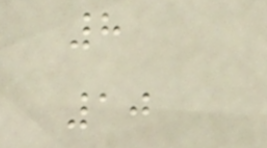8
10
